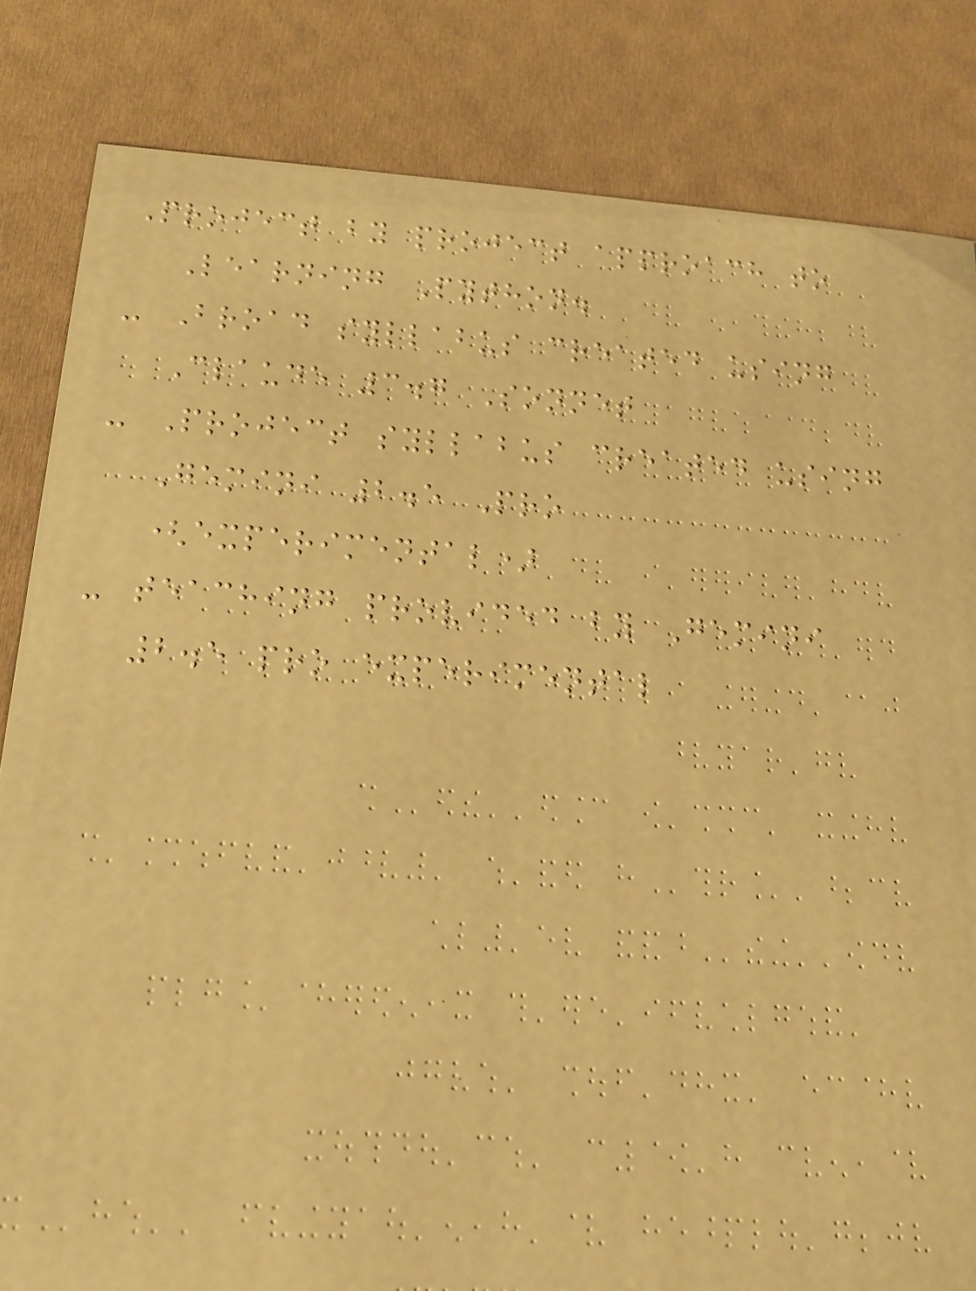Project by project approach to
Learning Python.
- Broad syllabus created using
Claude 3.7 Sonnet
- Project syllabus created using
Gemini 2.5 Pro
(experimental)
- teaching provided by Gemini
2.5 pro experimental
